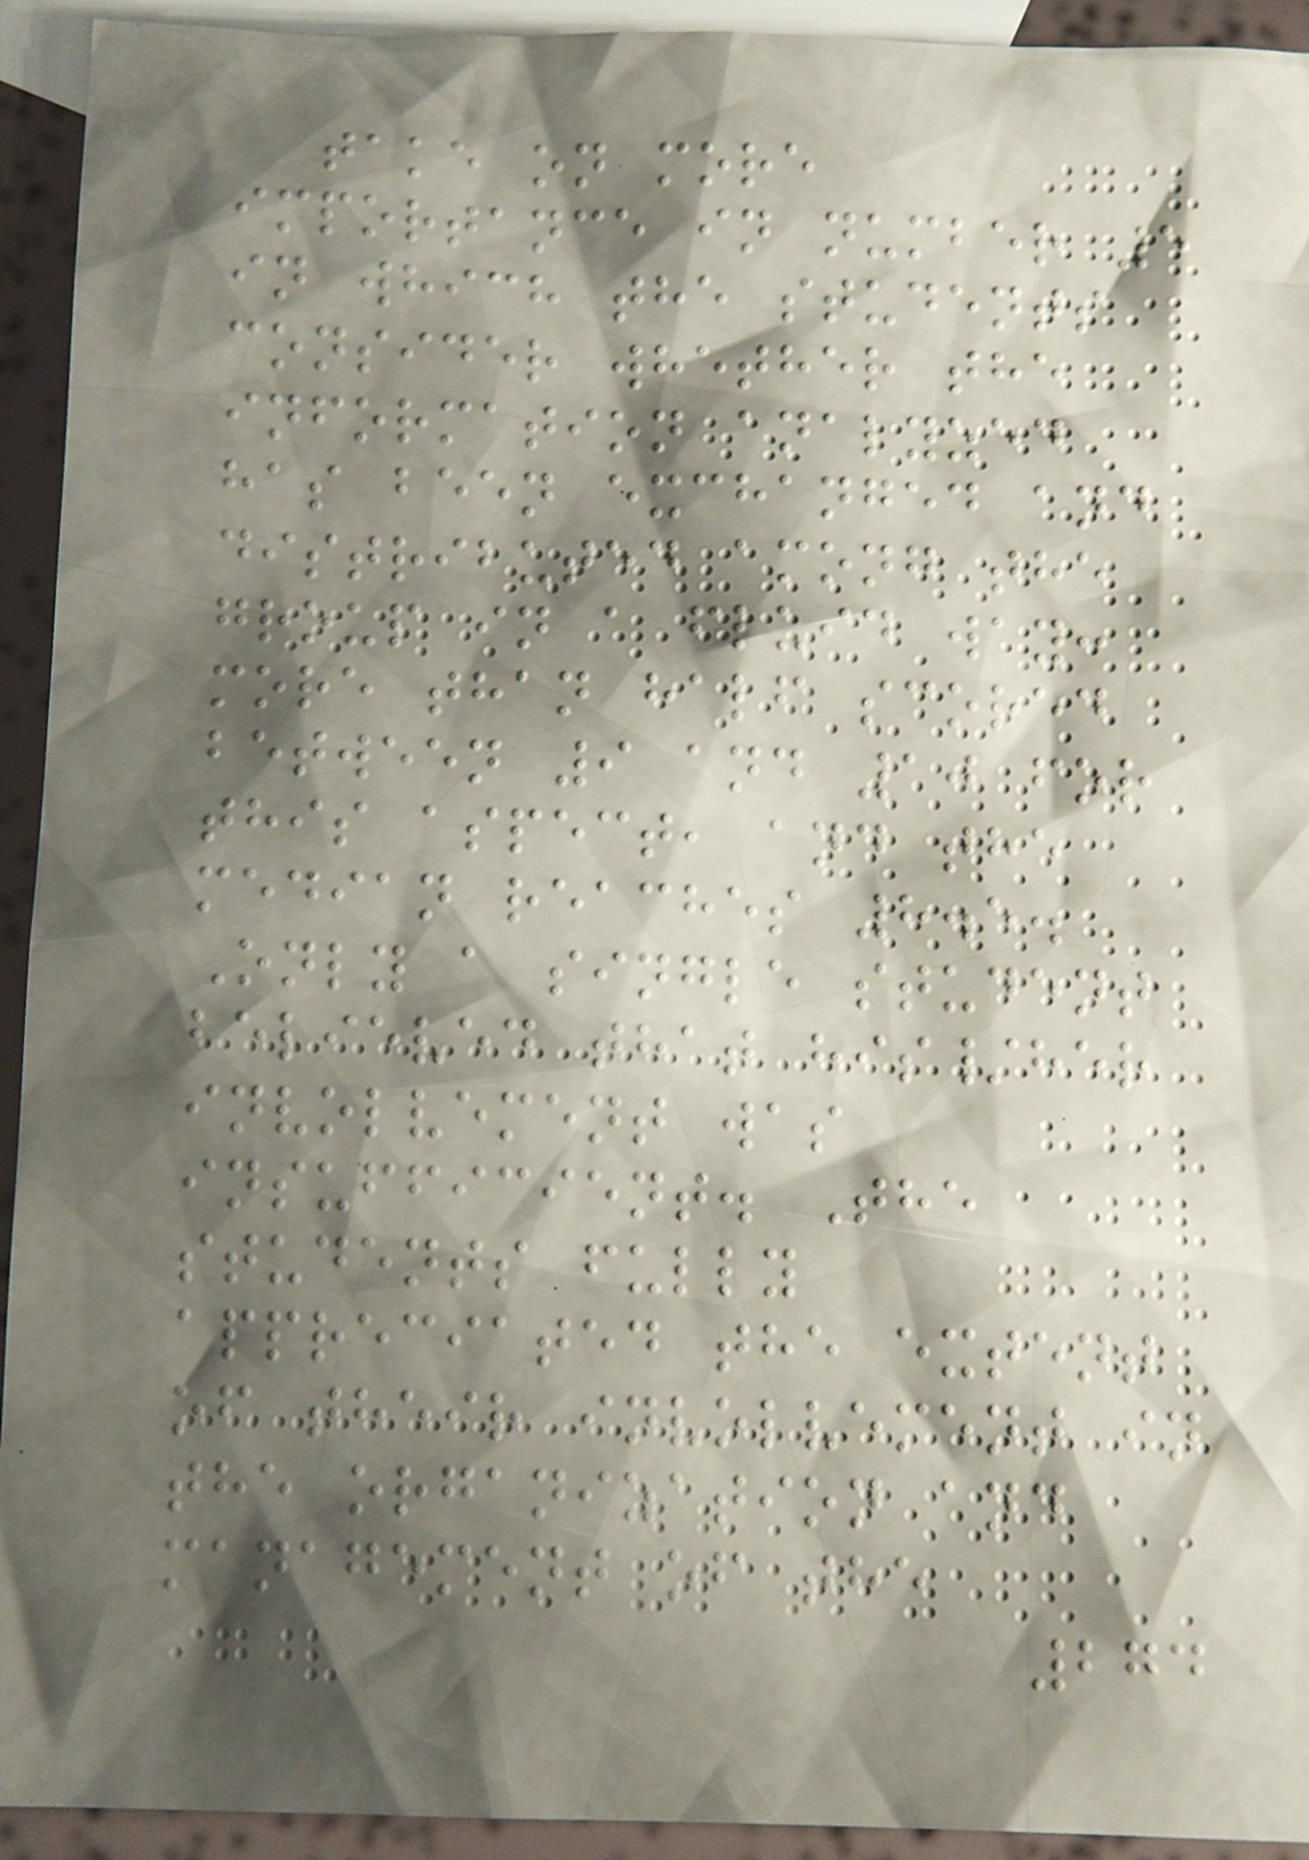take on more
importance in number 5
in which the students
consider whether the
information analyzed
has been exchanged and
distributed among the
group in a fluid way:
more than half scored
between 9 and 10 for
this aspect, and the
median reaches 8.5.
Only a single student
believed that his/her
involvement was
insufficient. The
students fully
appreciated the extent
of their involvement in
the organization and
management of the
274
